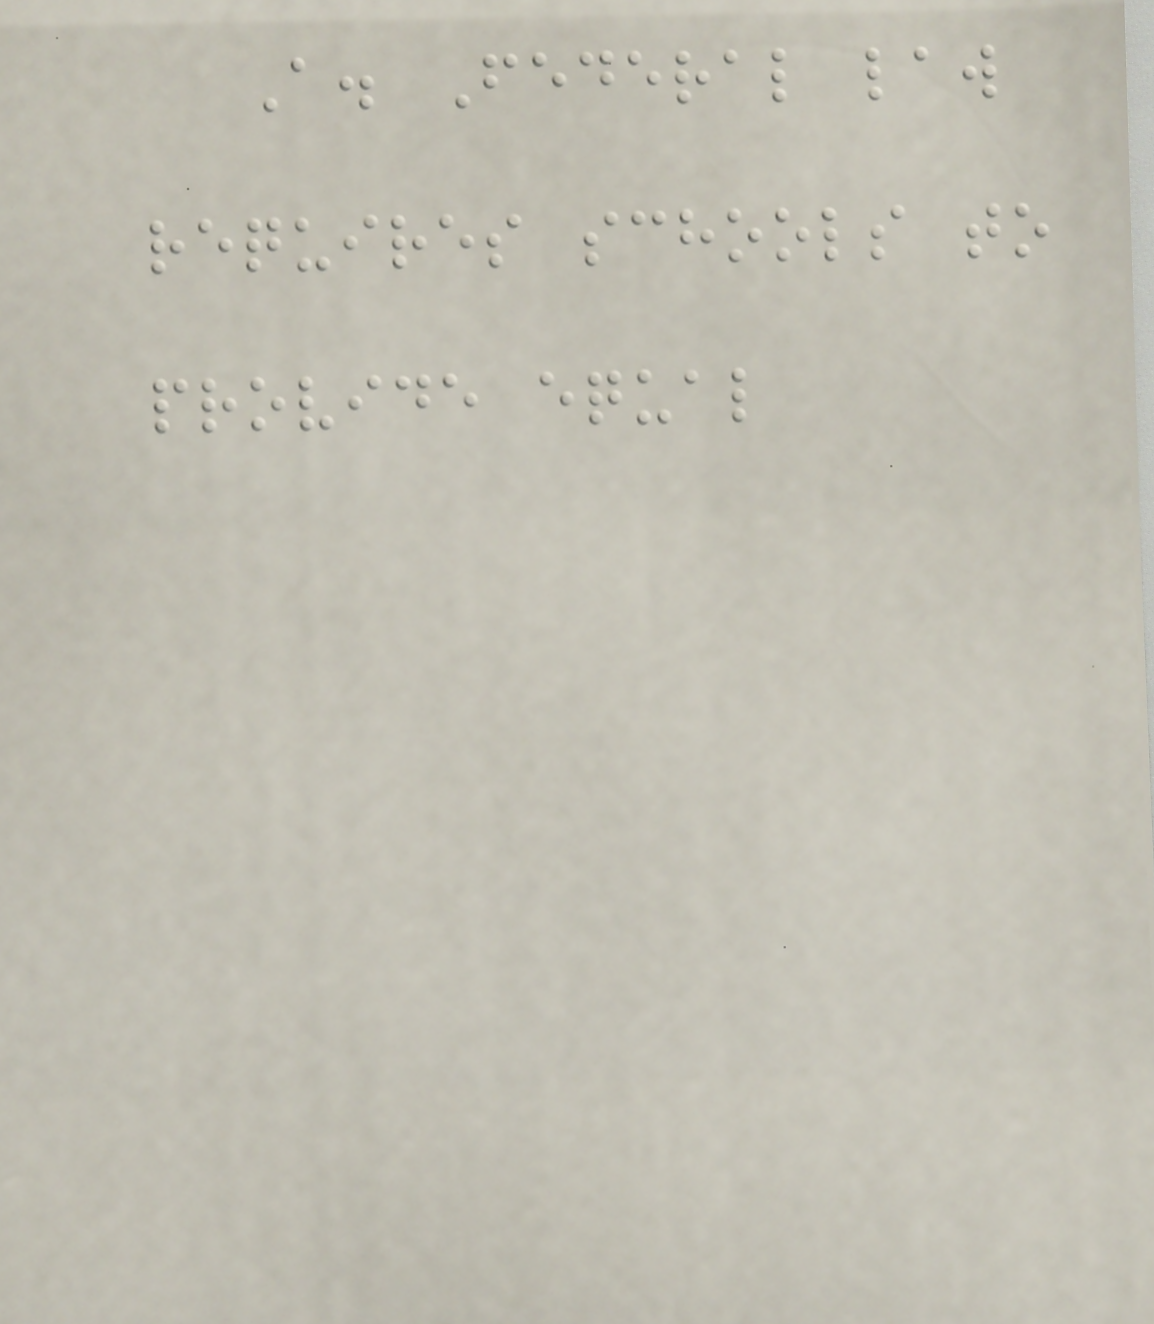A. Federal law
requires schools to
provide equal
